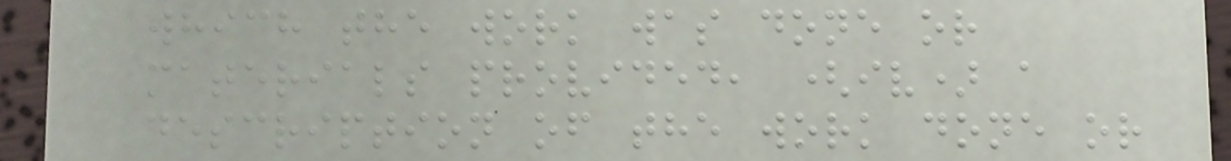which the work was done or
materials provided, (iv) a
description of the work done or
